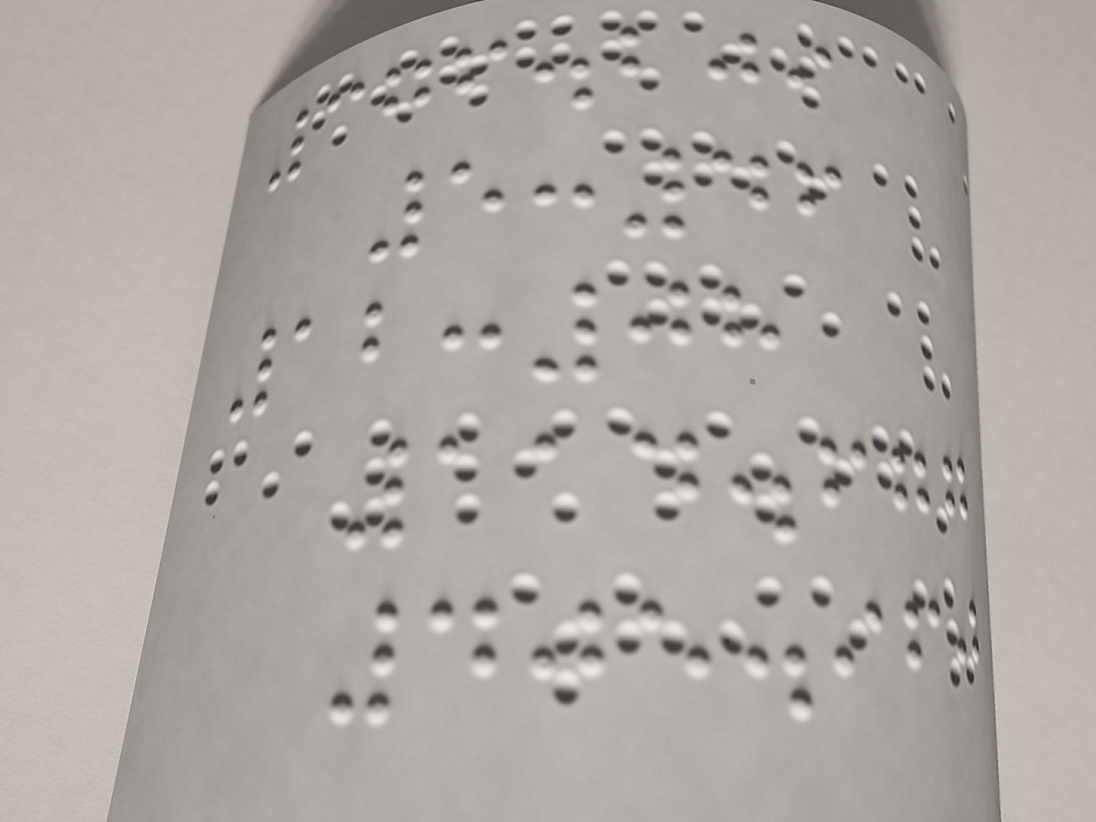376.209
5:46
12:08
114.677
405.960
